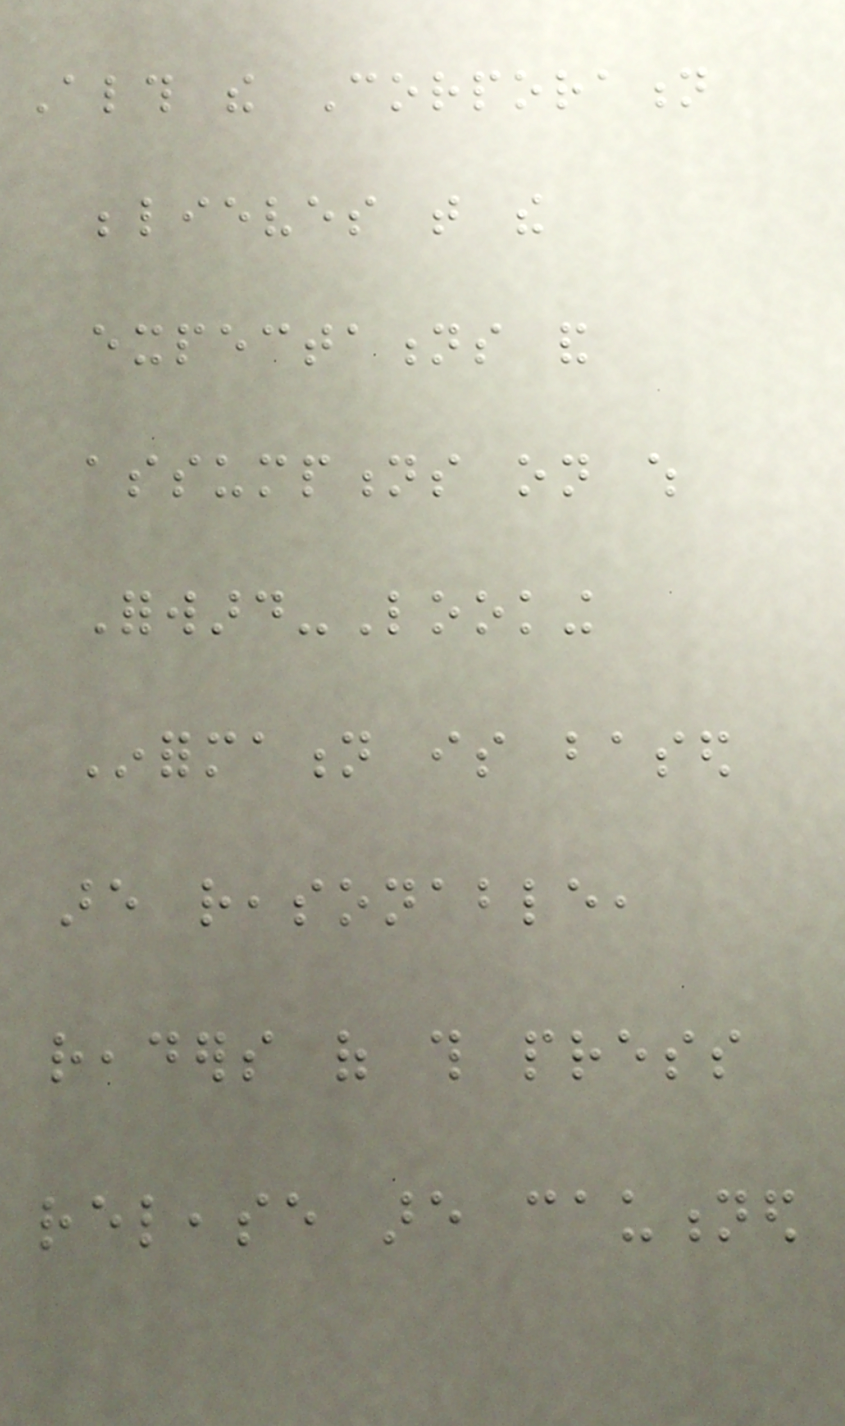Although the Corporation
believes that the
expectations and
assumptions on which
Forward-Looking
Information is based
are reasonable,
readers of this press
release are cautioned
